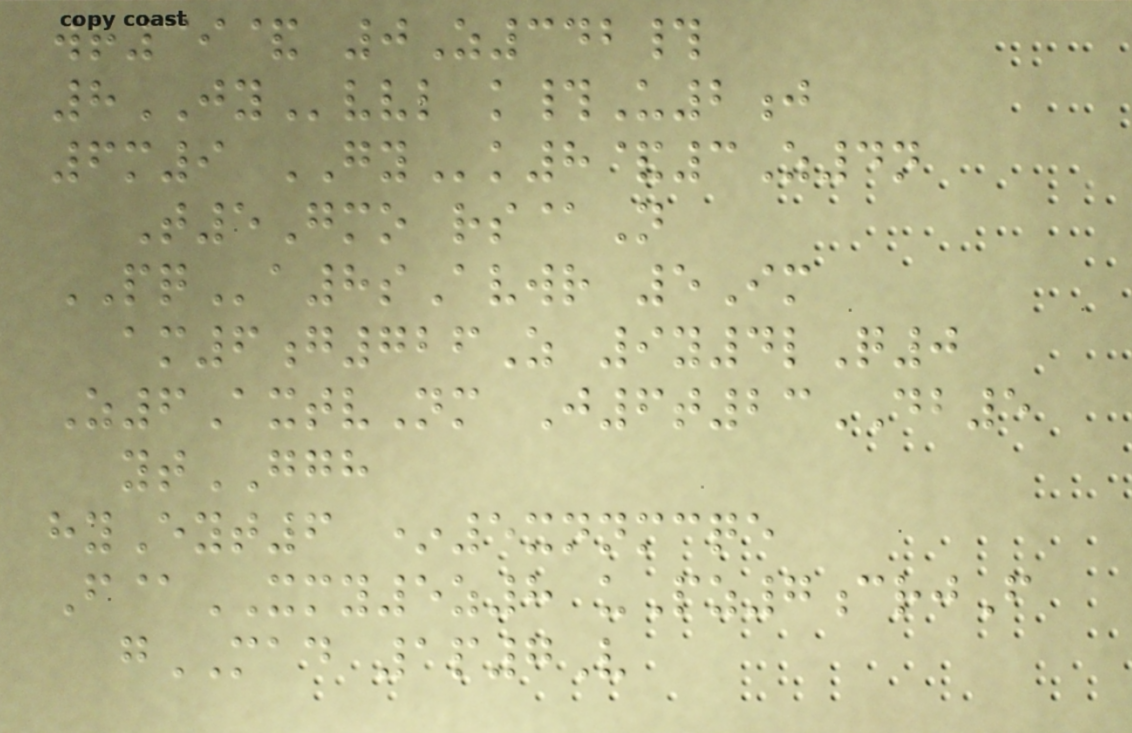wr39& 0Z342#
8JYvvl k#U2j
6m9 GYk8&3Z4n
T5Gmo rs@N
PQa8sAvwr 5Im
am6g726Z 9y4lQ0
Z6AxtvNm J6t23DB5
ytGGH
hyEyt6 *5xnnmcqe
F@XMY5z8 uPz7crjF
gMAD 1p7V
